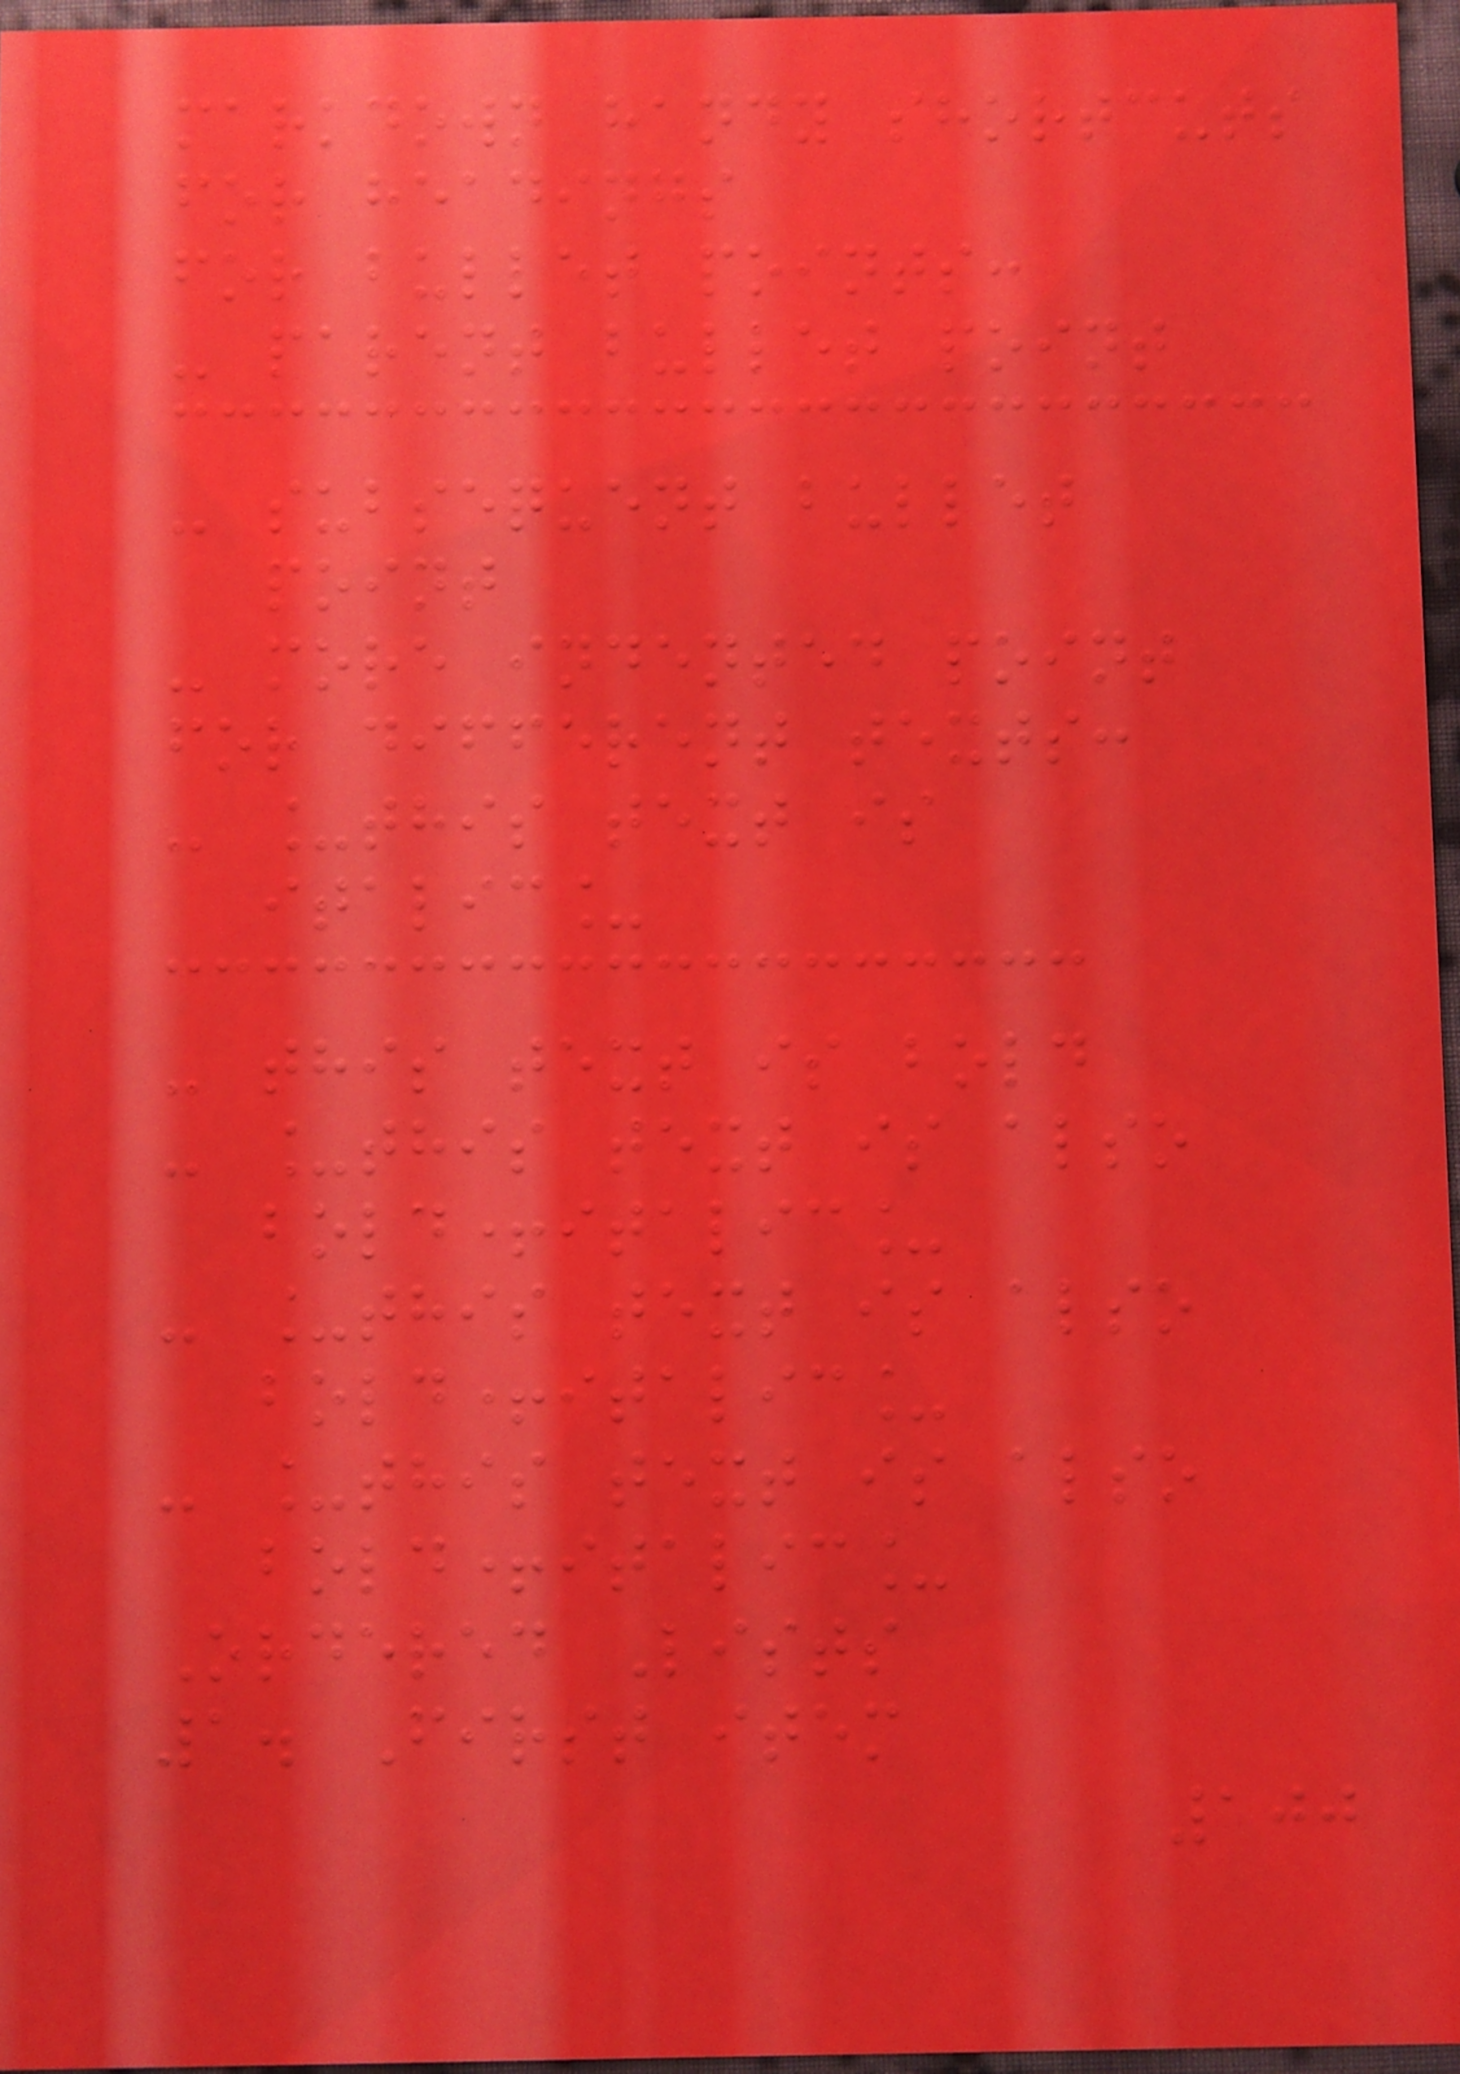markdown handy shortcuts
for headings
for bullet points:
- parent bullet point
- subsequent bullet
point
- more indented point
for different texts:
- _this text is
italic_
- this text is bold
- _this text is also
bold+italic_
- _this text is also
bold+italic_
- _this text is also
bold+italic_
Ordered Lists
1. First item
100
